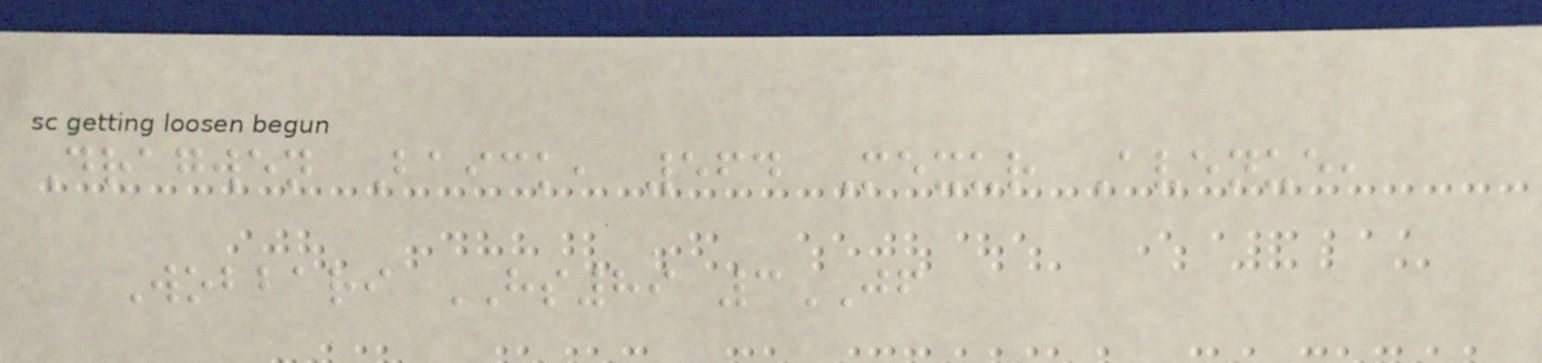Dragwen Baick, 564 Mexur Avenue,
Wobbari HS89 3JF
